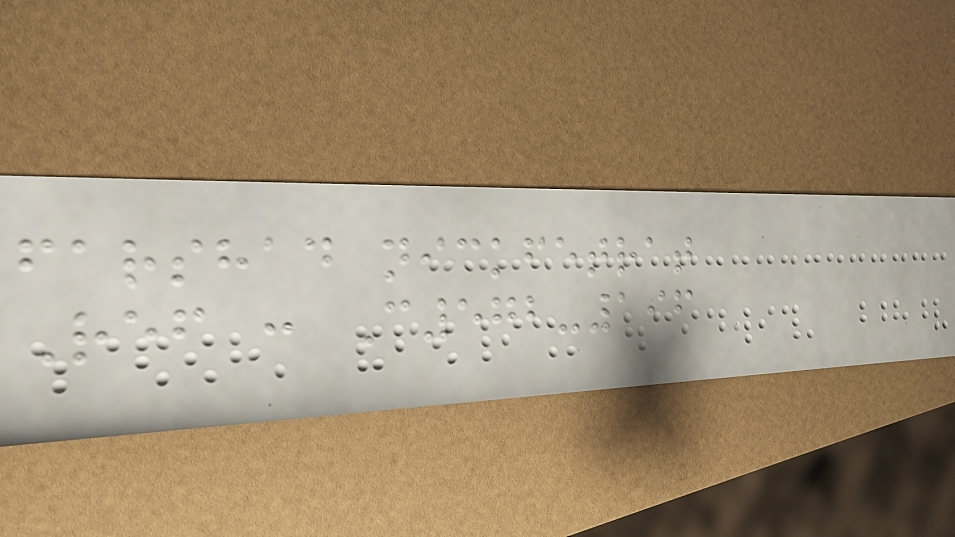farshad nickfetrat
Ref : C572-196
